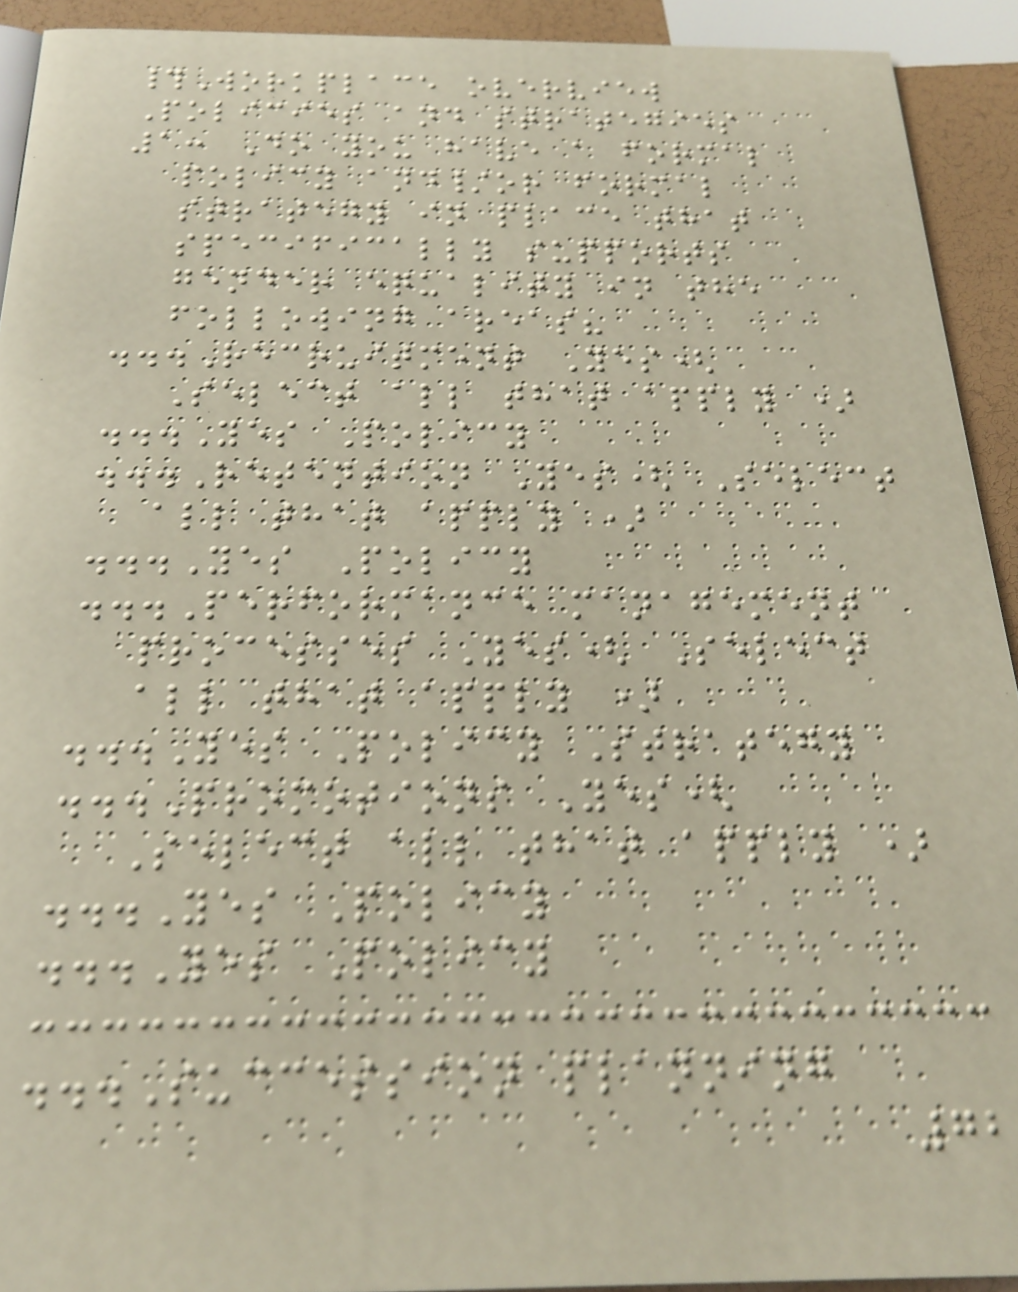#Workplace overview
Policies and strategies
1: Do you have a formal
policy and/or formal
strategy in place that
specifically supports
gender equality in the
following areas?
...Recruitment Yes(
Select all that apply )
...Yes Policy
...Retention Yes( Select
all that apply )
...Yes Policy
...Performance management
processes Yes( Select
all that apply )
...Yes Policy Strategy
...Promotions Yes(
Select all that apply )
...Yes Policy
...Yes Policy
...Succession planning
72
